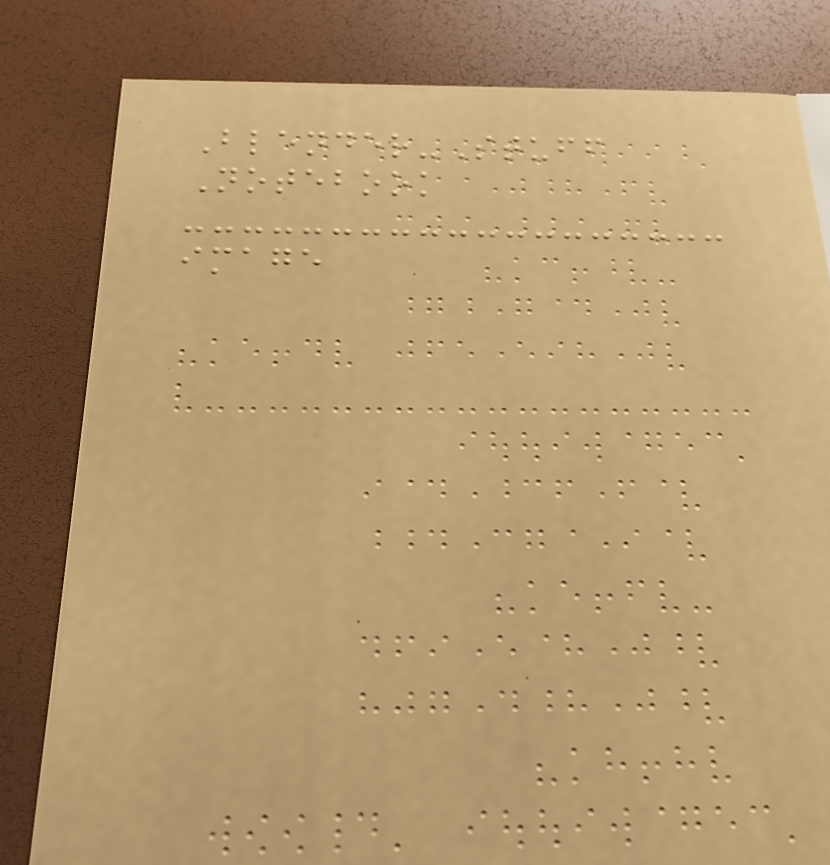Blender-Stuff
Notebook
image
